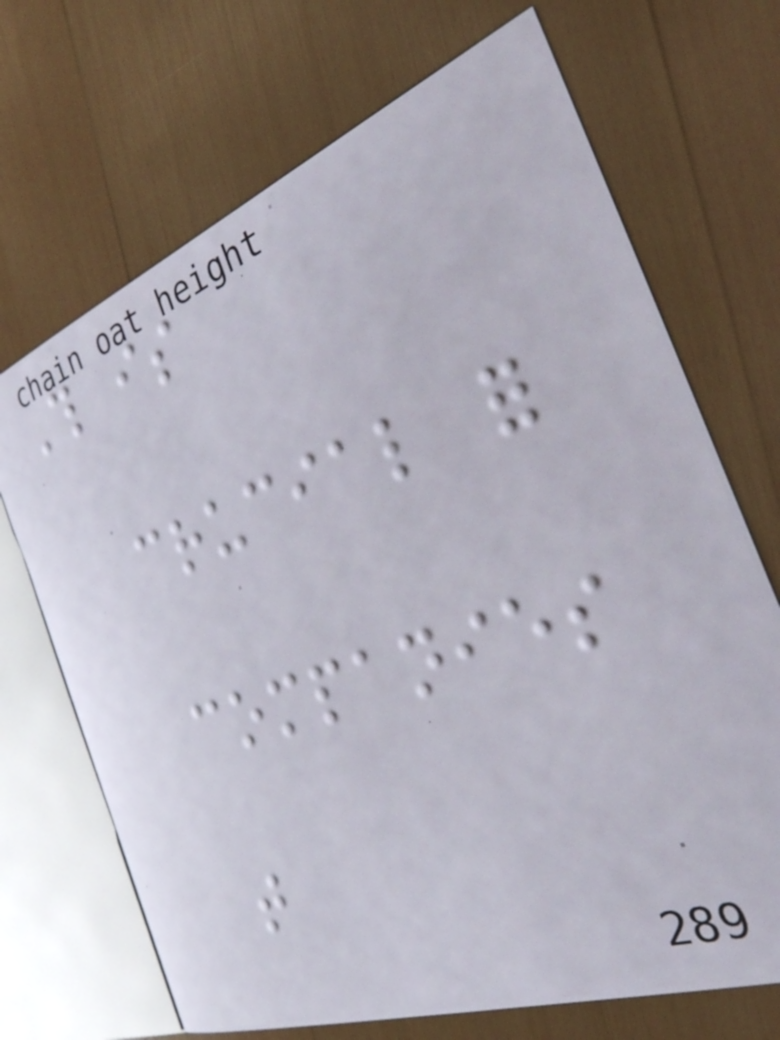This is
crucial for
companies
that
